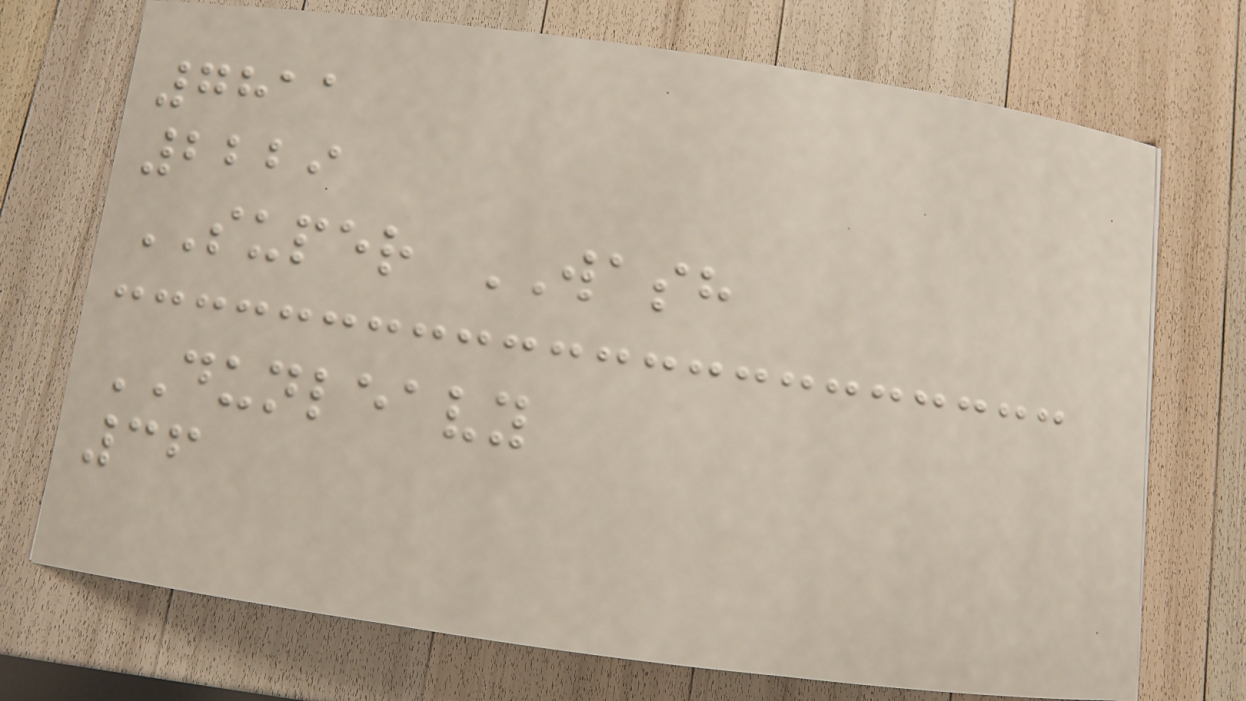7811
2229
SUPER WASH
DUNLEAVY
36
